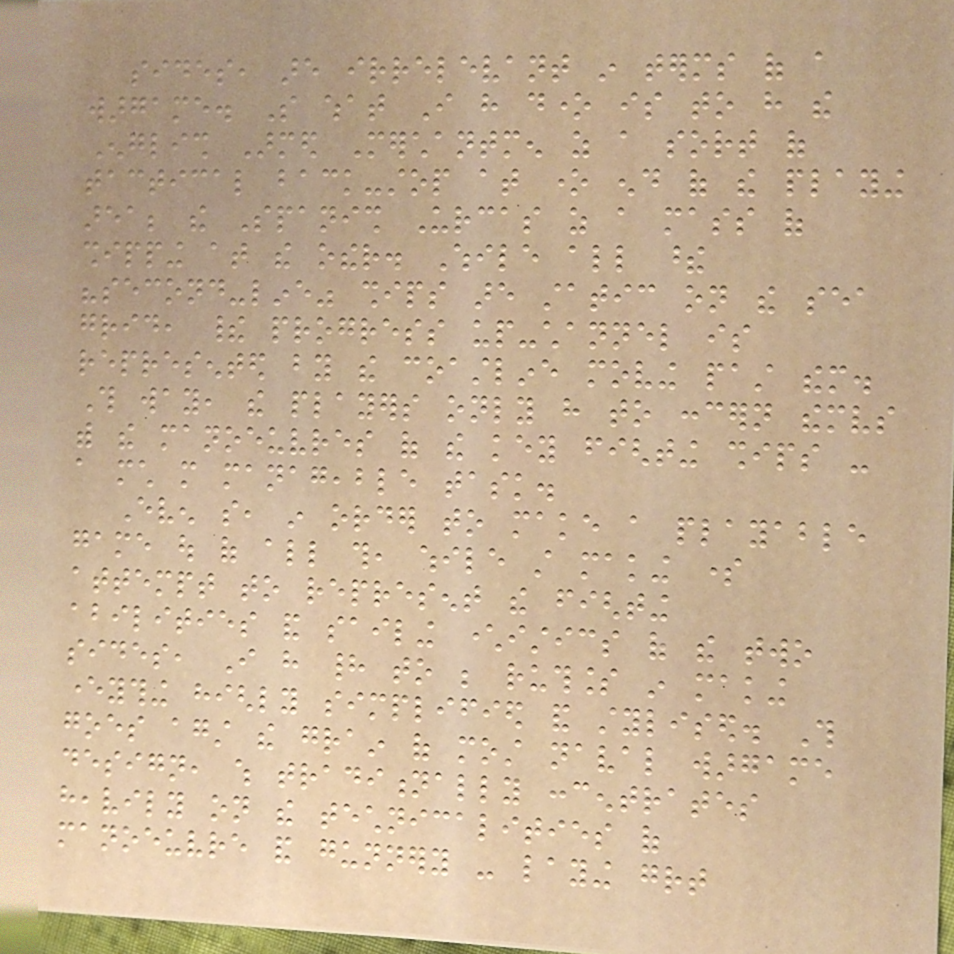sides, are irrelevant in terms of a
wargame. So what I have done is to have the
English Armed Merchantmen as a sort of
tactical back-stop at one end of the playing
area; the Spanish Urcas as a mass of
shipping at the other. While all these
"second-line" ships are static on the sea
grid, their progress up-channel is
represented by the coastline moving past them.
This way, the players only have to concern themselves
with the manoeuvres of the key fighting ships -
a much more manageable task.
Even so, in order to make a playable
game out of all this, while still making some
attempt to represent the fighting
abilities and sailing characteristics of the two
sides, I have had to be ruthless in making
everything highly simplified and stylised. This
goes against the grain of most naval wargame
design, which traditionally concentrates
heavily on the technicalities of
manoeuvre and gunnery - laying great
